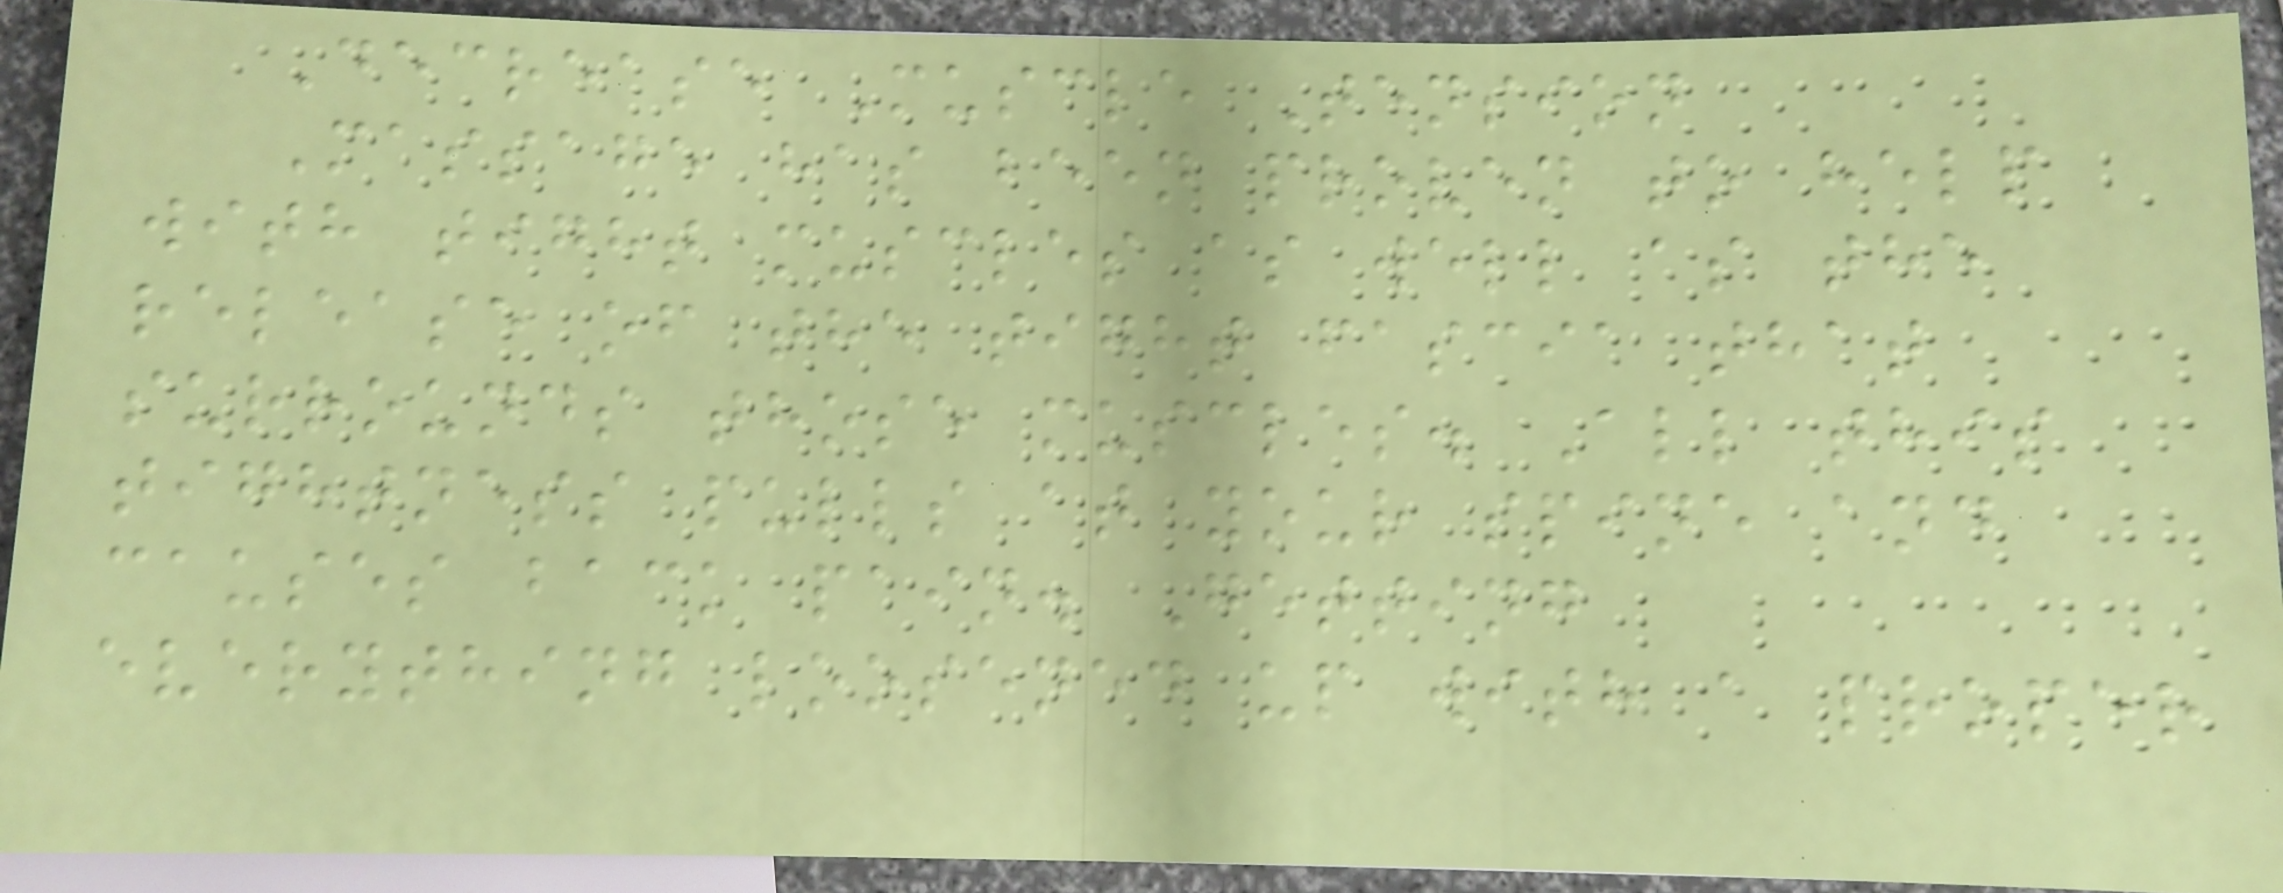Decrease Muscle Tension
Massage has been proven to help
with tight muscles as well as the
release of the tight fascia that
surrounds those muscles. All this
tightness pulls at your spine and
causes back pain. Getting
everything loosened up with a proper
